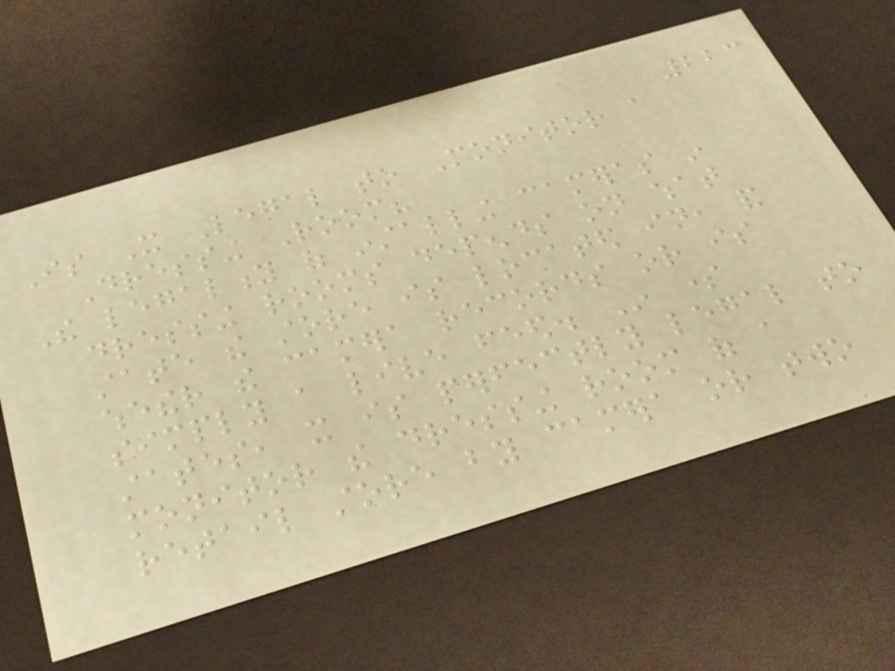223
Is It Legal to Monitor a
Dressing Room?
The legality of installing cameras in
dressing rooms depends on what
state the store is located in, and
whether the camera records or is
simply a live feed. In some
states, it is perfectly legal to
monitor the dressing room of a
retail store by camera or two
